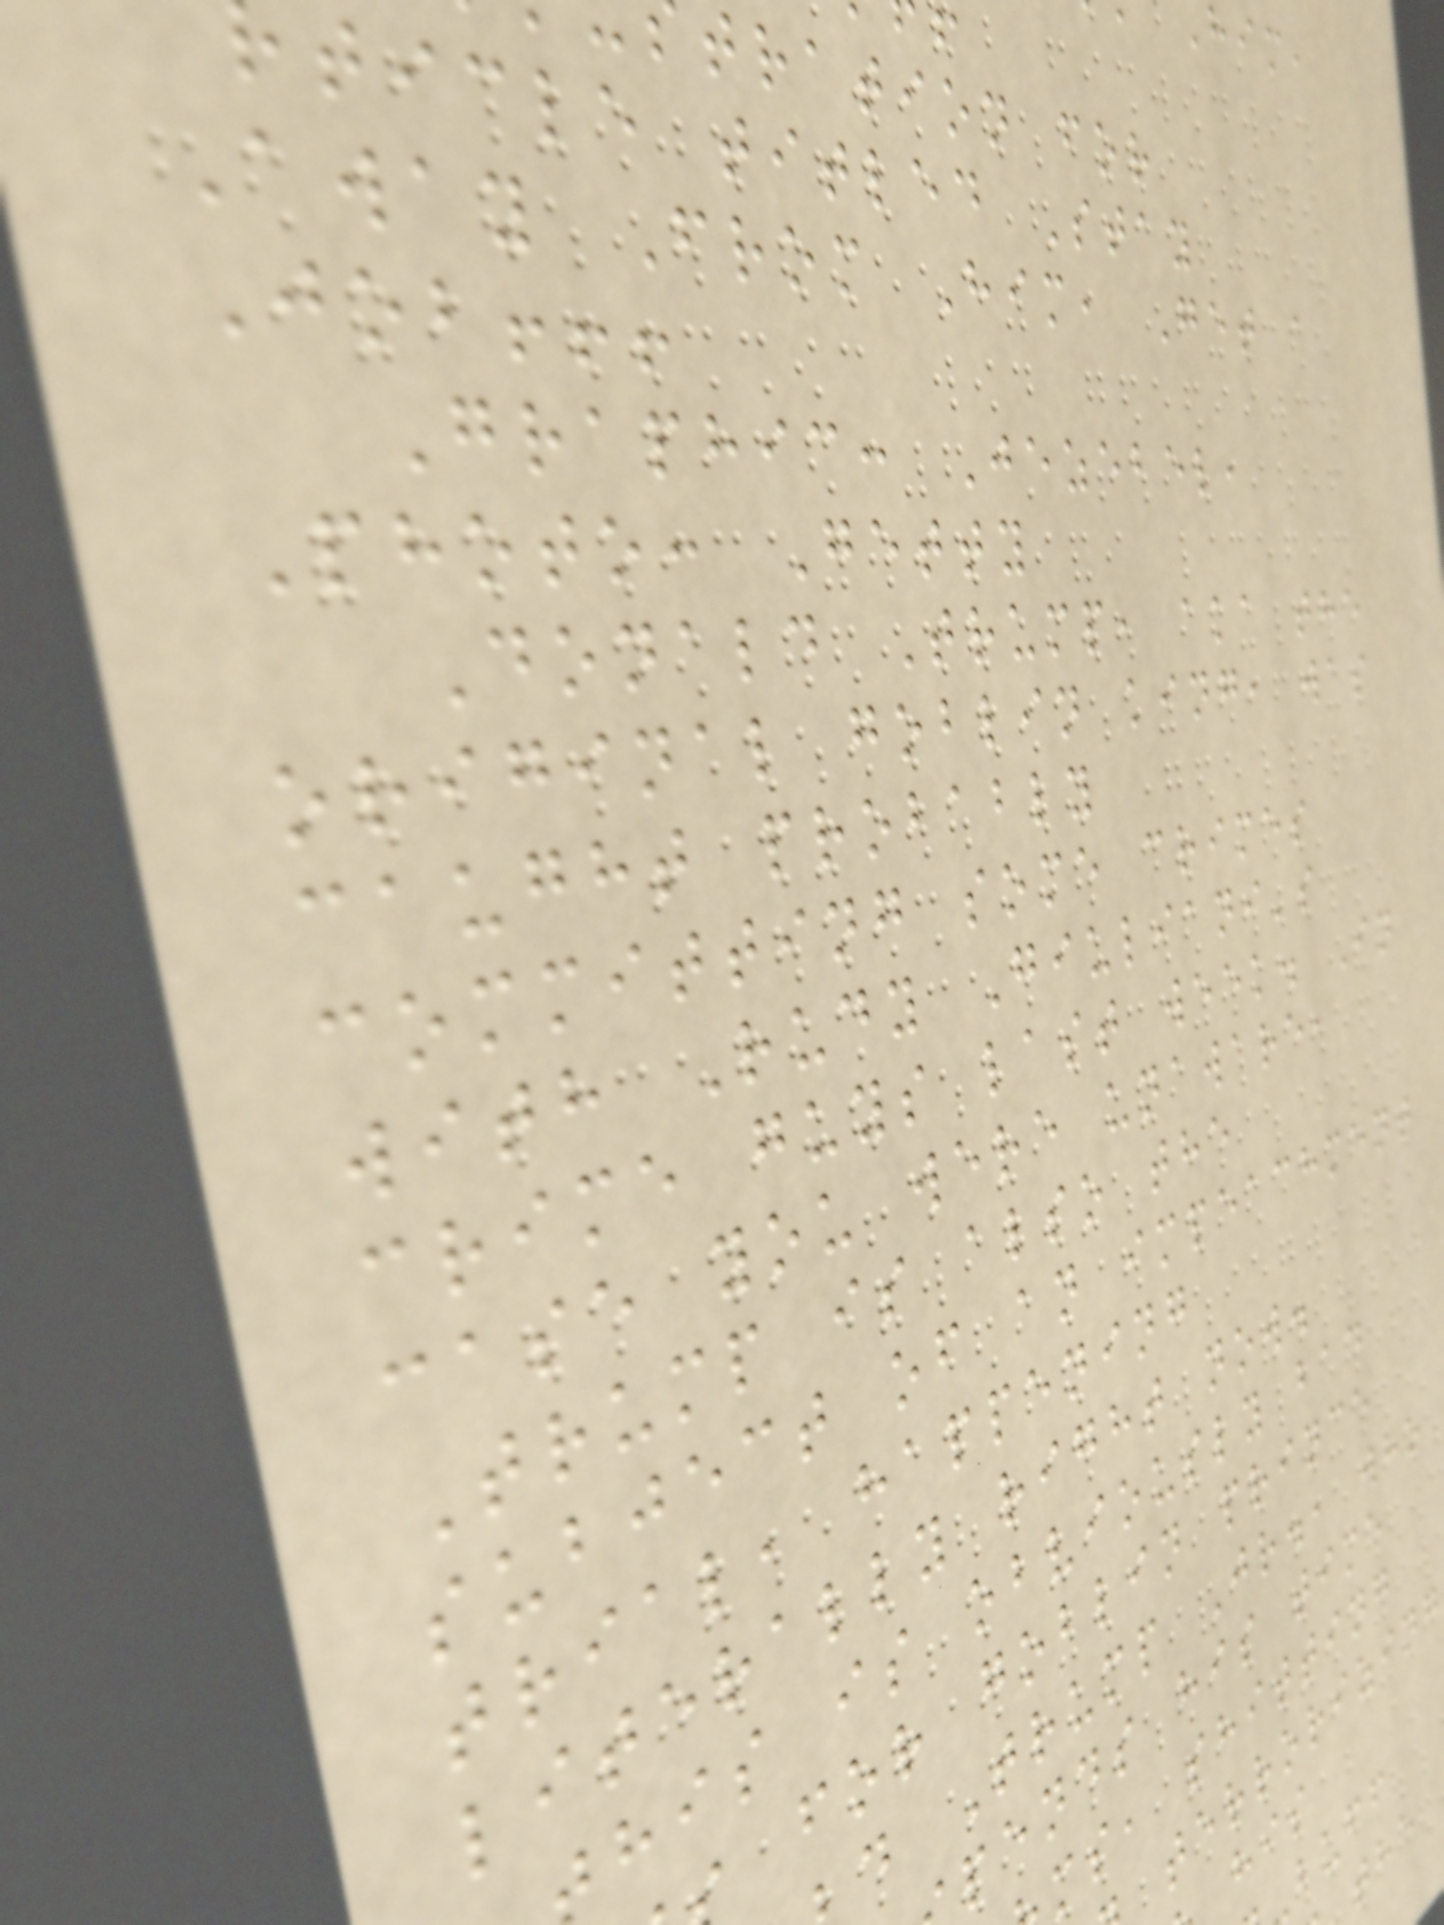tration for
ticle titled Stay
Away From Him, Get a
Job!!!
Graphic: Jezebel,
Photo: Getty
Donald Trump, aka the
original goblin king, was
caught probably
committing some crimes
with Rudy Giuliani's
crime guys last week. In
case you were unaware,
Trump is also the
subject of an impeachment
trial, happening
literally right now.
his is obviously bad
for goblin prince
d Trump Jr., who
pends his time
ms, shitting
terrorizing
